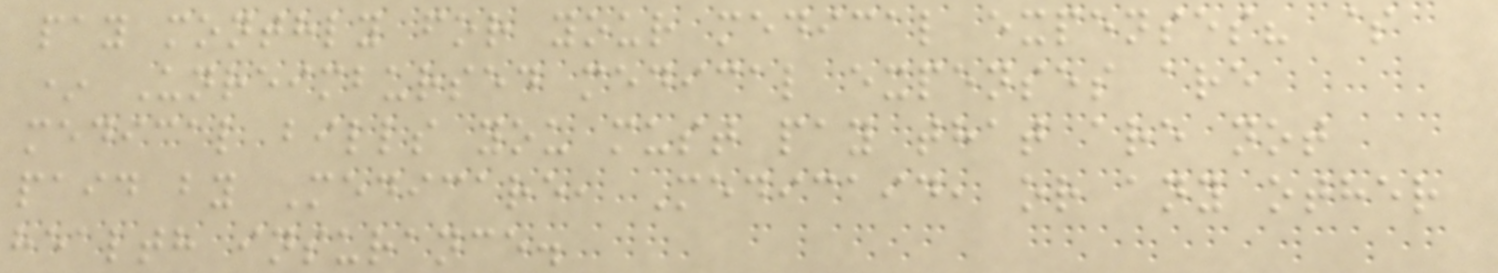pay monthly for your medical expenses? $
* Unreimbursed medical expenses are
medical bills you must pay that are not
paid by Medicare, Medicaid, or any other
health insurance.
